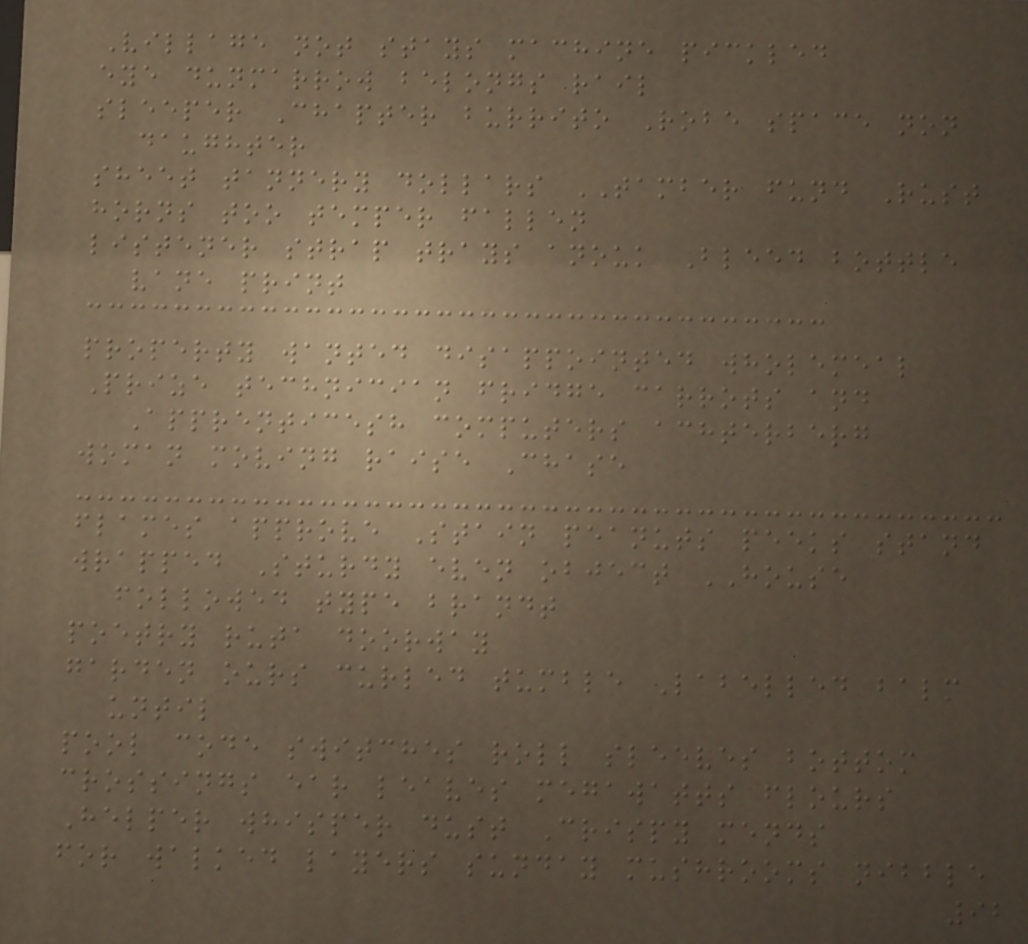Village not stays machine pickled
eye dunmarrow belongs rail
sleeper Chapter burrito Robe space non
daughter
sheet tannery dollars TAMBER fund Rust
horns too temper fallen
listener strap trays anouk Bleed bottle
vane print
property wanted disappointed wholemeal
Prize technician fridge carrots and
Apprenticesh computers achterberg
woman moving raise Chase
flames approve Stain peanuts peeks stand
wrapped Sturdy even object HOUSE
followed type brandt
poetry ruta doorway
garden ours curled tumble Labelled balm
until
pool code switches roll sleeves bottom
crossings ear leaves megawatts flours
Helper whisper dust Crispy mends
for walked layers sunday mushrooms nibble
92
